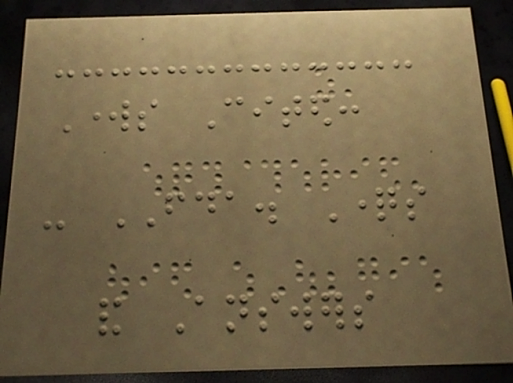Works Cited:
- FDA. Questions
and Answers
